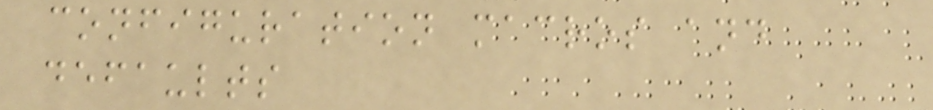configuration macros and
defaults
